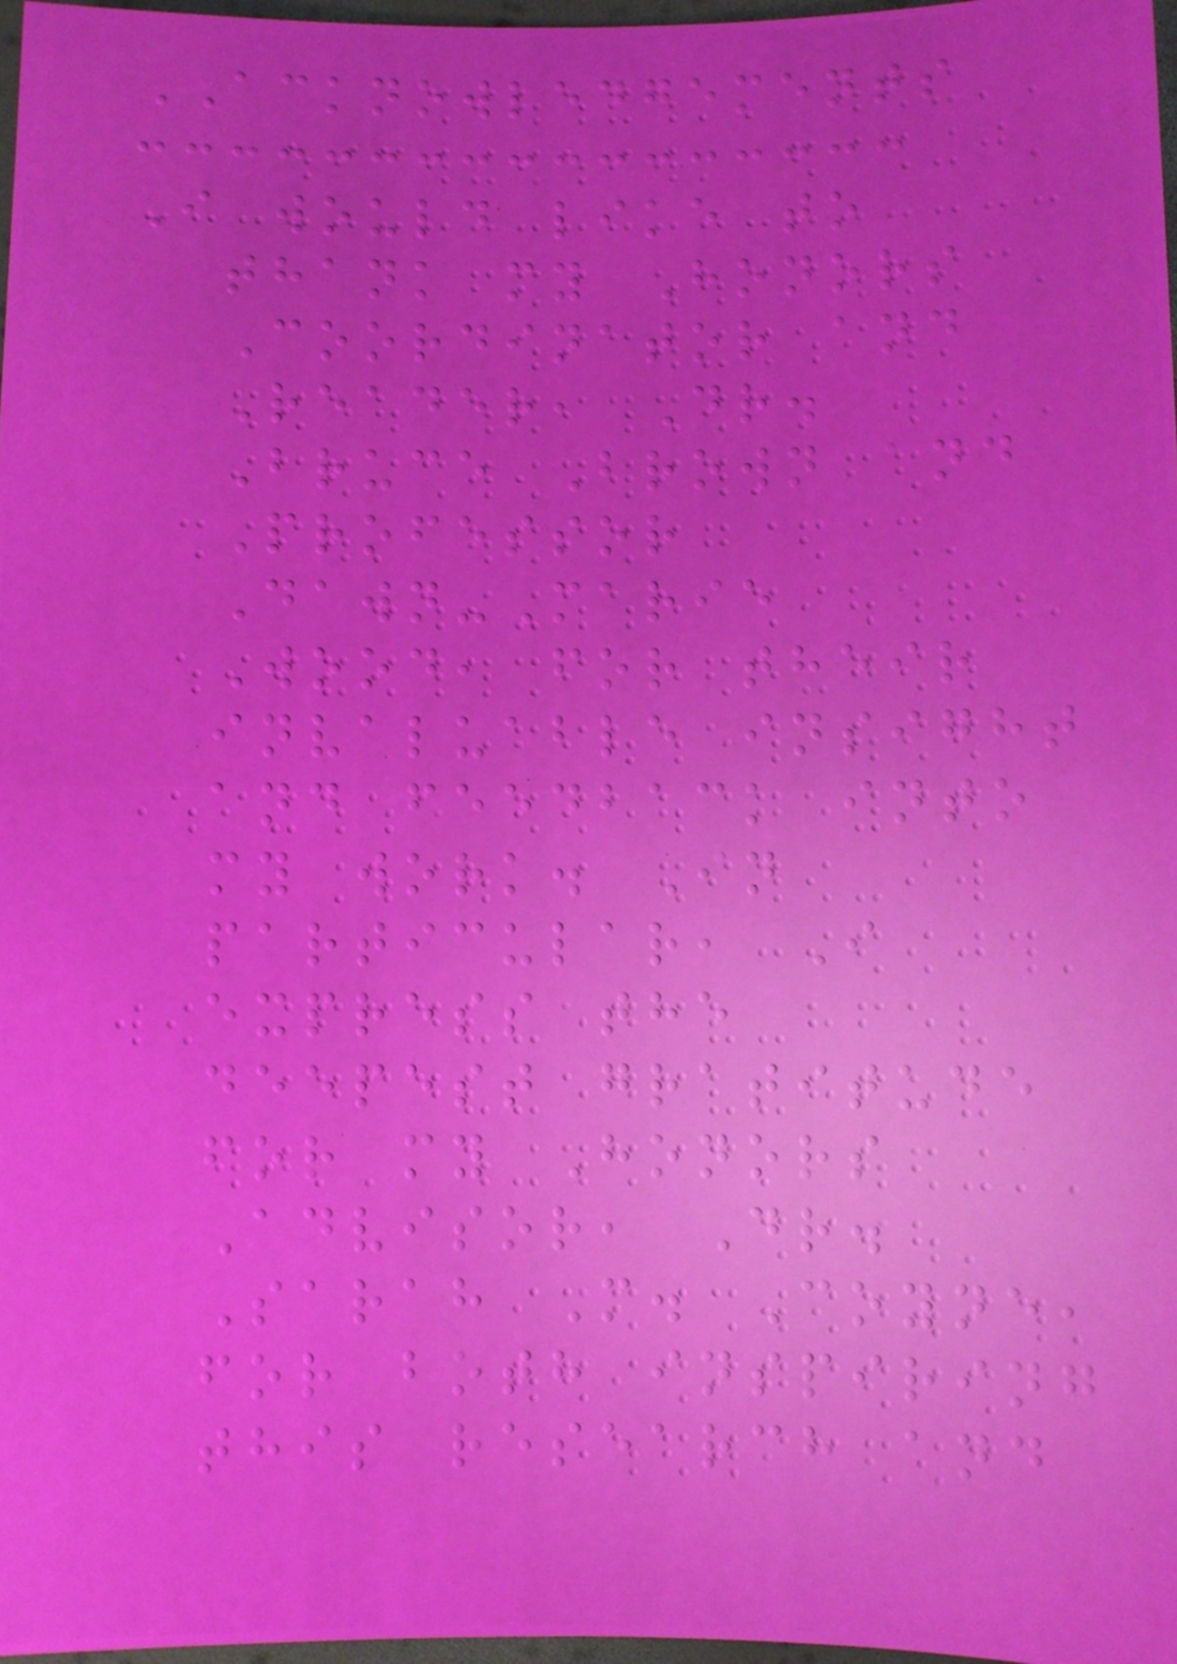ACKNOWLEDGEMENTS
I would like to
thank my Honors
Coordinator and
Reader, Dr.
Bruce Brown and
Professor
Dawn-Marie
Wood, for their
invaluable insight
and feedback into
my work. In
particular, I
express the
deepest gratitude
for my Honors
Advisor, Dr.
Sarah M. Coyne,
for both inspiring
this research and
